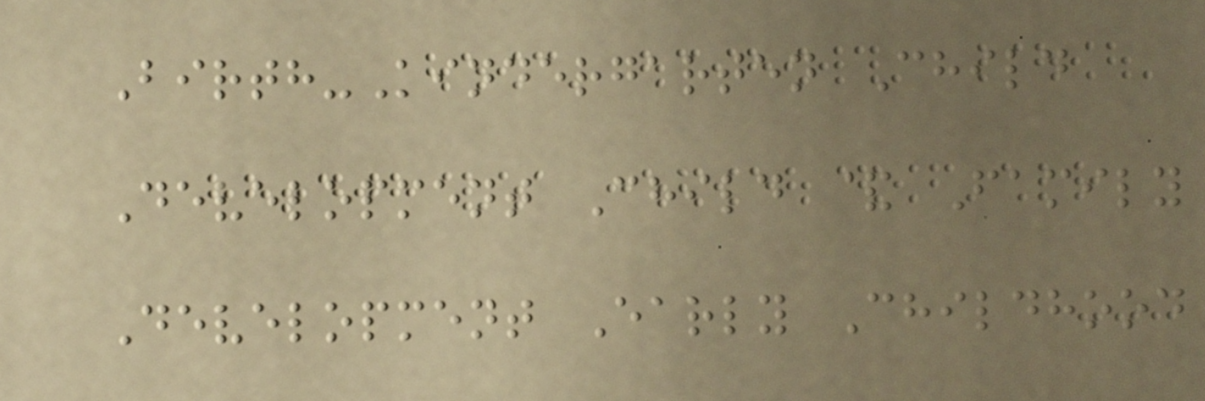Birth-Kindergarten Child
Development Child & Family
Development Early Childhood
